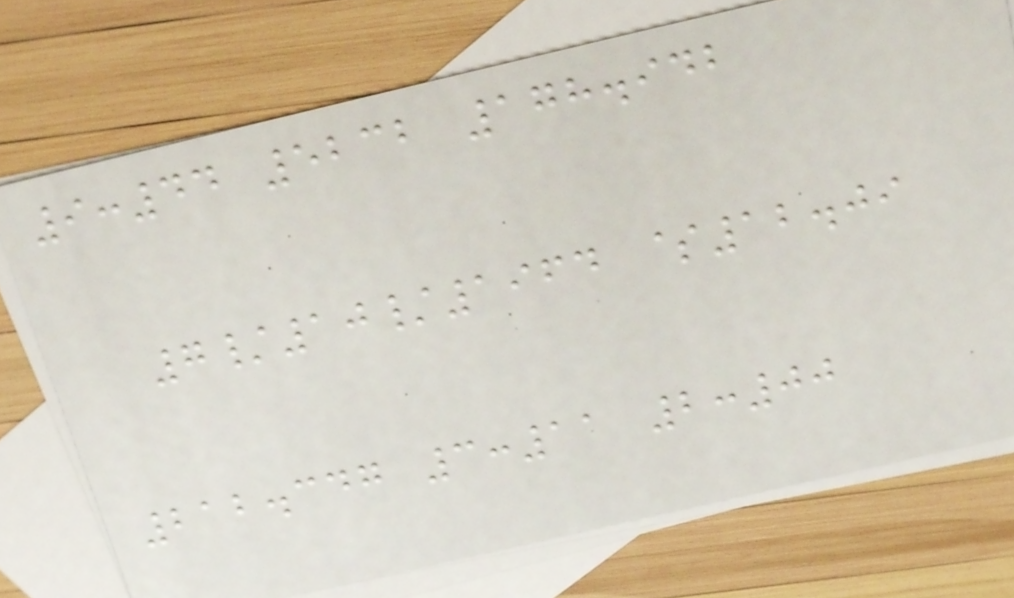9:44 5232 178.942
7/10/1964 $12.09
212.347 3:11 2:00
